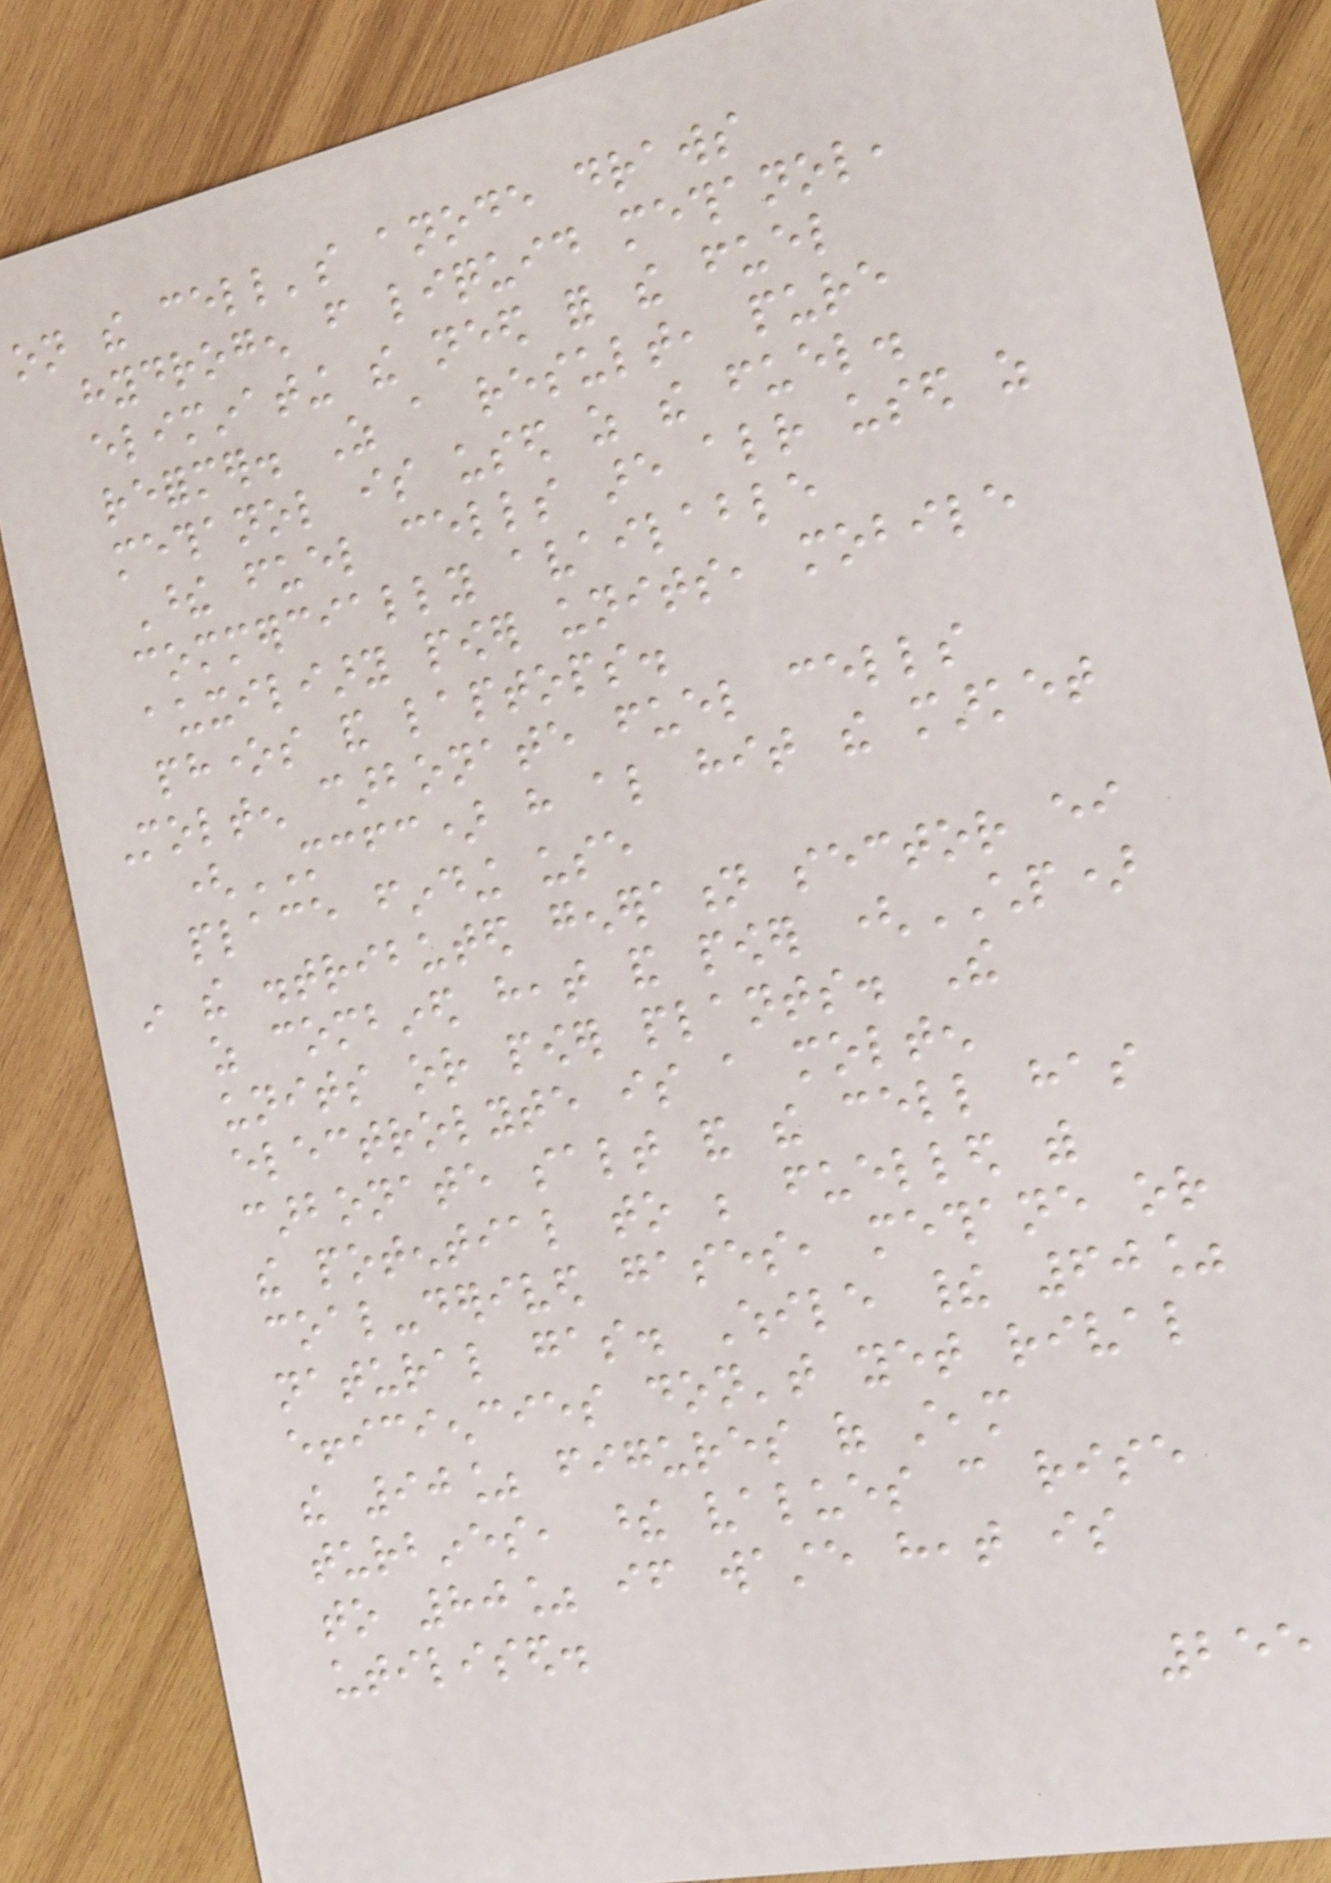on the cell's anode draws
hydrogen from liquid methanol,
eliminating the need for the fuel
reformer. As a result, pure
methanol is used as the fuel.
These fuel cells are already used as
commercially available
auxiliary power units, mobile
phones and laptops.
Molten carbonate fuel cells
(MCFC) have also hit the market
place finding use
in the distributed generation sector either
as combined heat and power (CHP)
units or power plants. The
electrolyte is a molten
carbonate salt and the cell has
the potential to be fuelled with
coal-derived gases, methane or
natural gas. While their 60%
efficiencies don't yet rival
the 90% figures of steam
turbines, these values can rise
to 80% if waste heat is
utilised.
255
